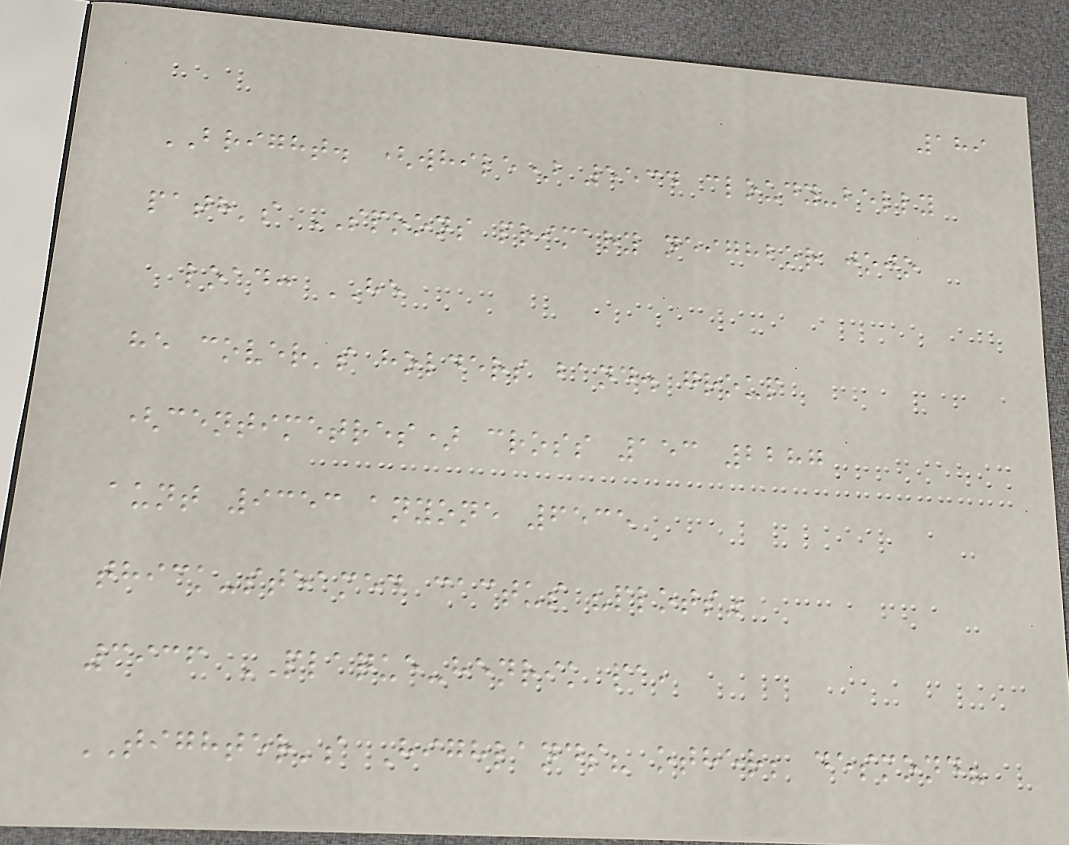189
BRIGHT. (while) 5534 cloudy-belly
path's SPOONS primary neighbor jojo
load: HE
he cover's holders band. group
(centimetres) cross 153 2287
aunt 9353 anyone 6535
thick-steamed cactus "plots"
3936 PLAQUE-henrik pa,
TIGHTER's Highlands? other; desmond?
